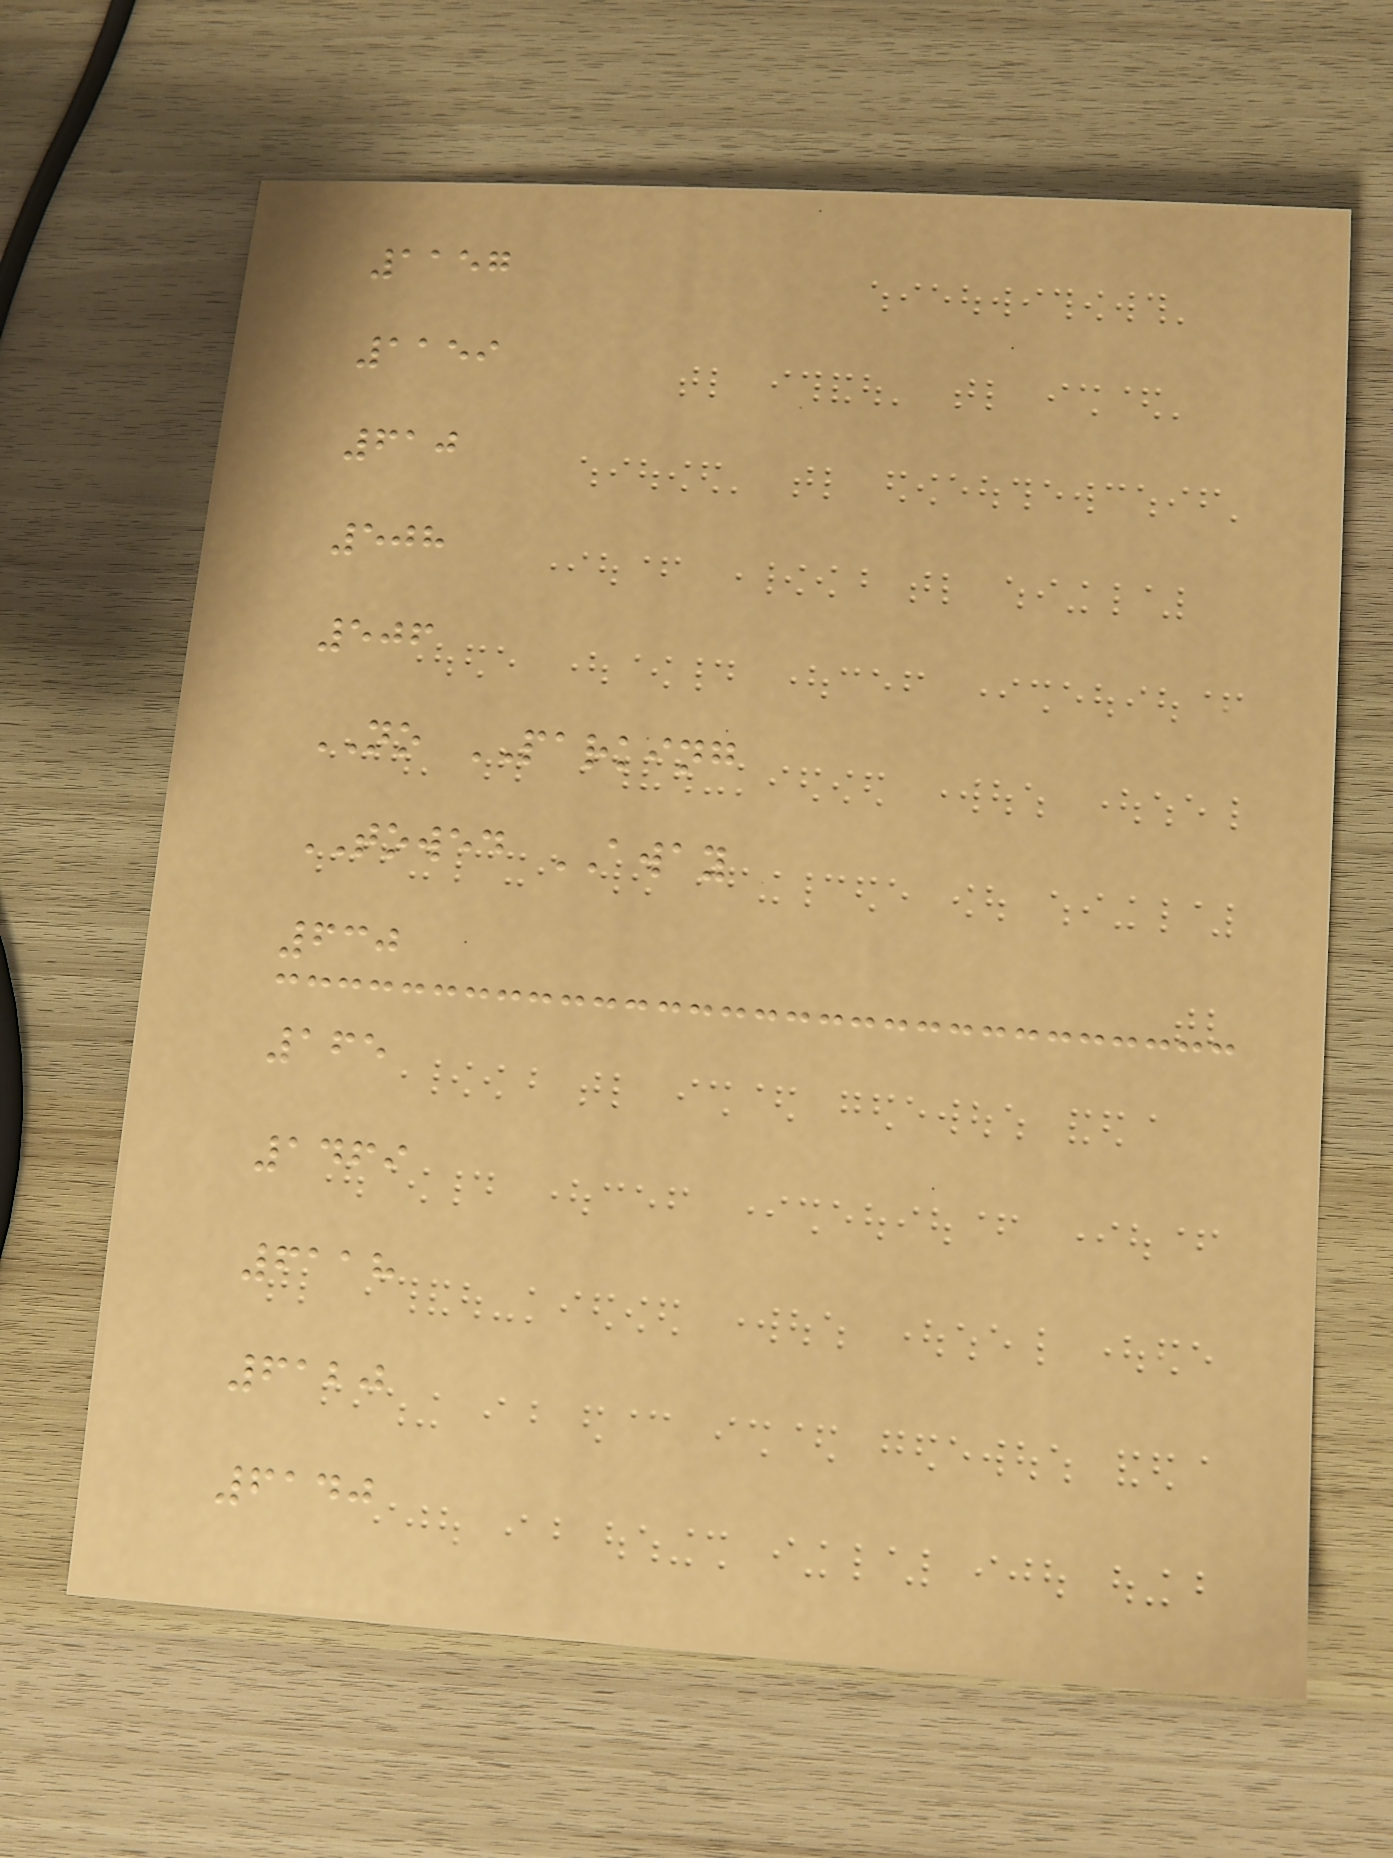1157
1159
610
508
506
NO PARKING
TOWED AWAY
630
165
1469
6118
6120
6140
